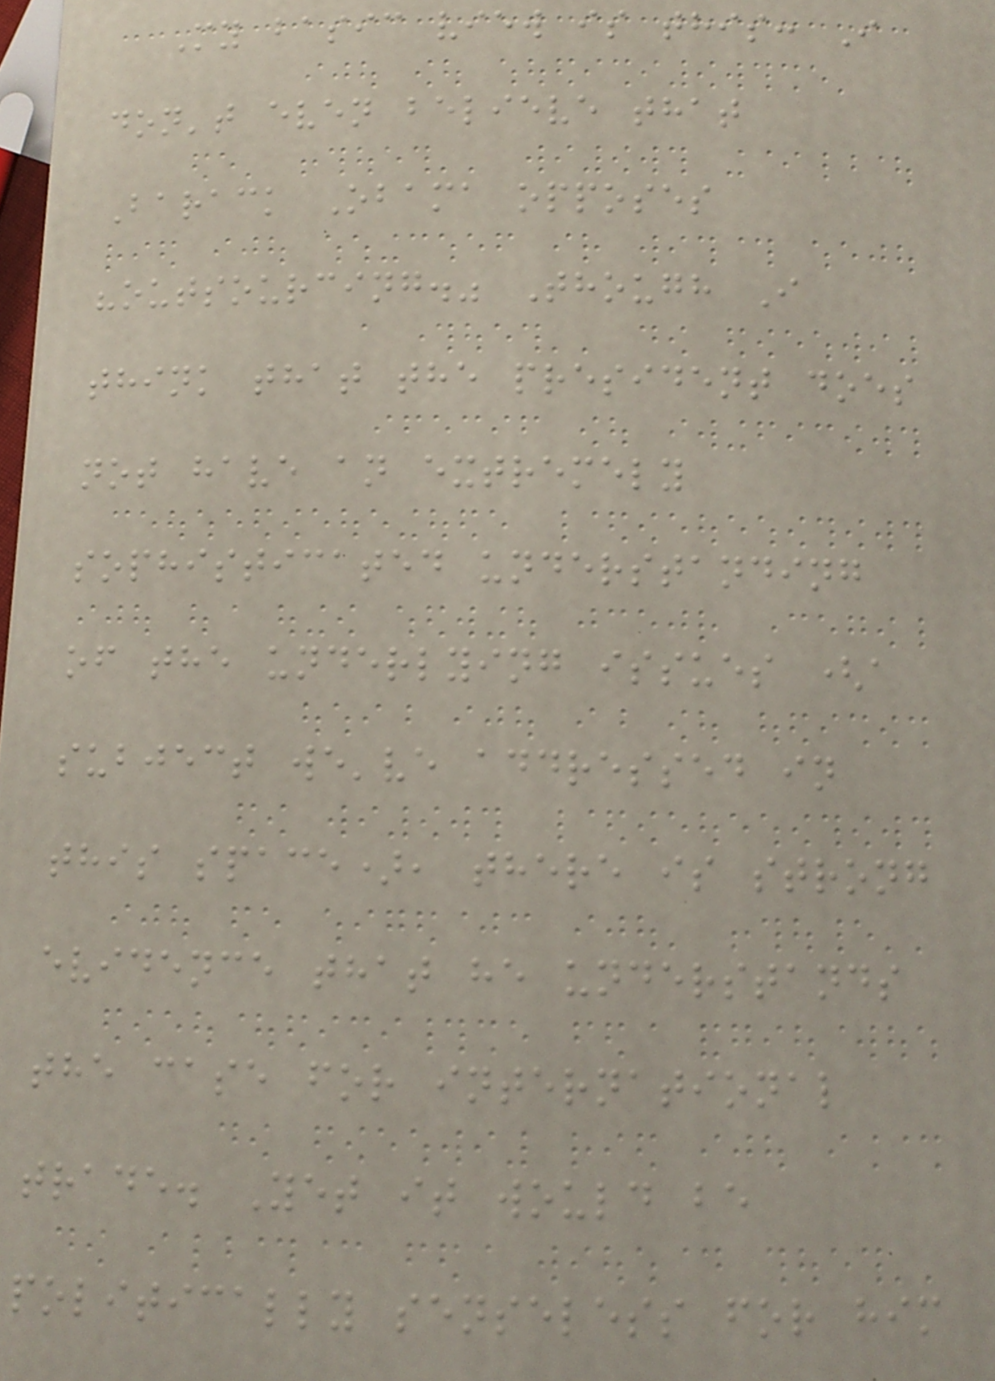My basic view is this: I
don't even believe that
Barack Obama opposes
"outsourcing." Though I
think that the president does
not have an extremely
sophisticated understanding
of the underlying issues (a
subject we've addressed in
this space), there is strong
evidence that he understands
the case for international
trade. Yet it would be
politically senseless for him
